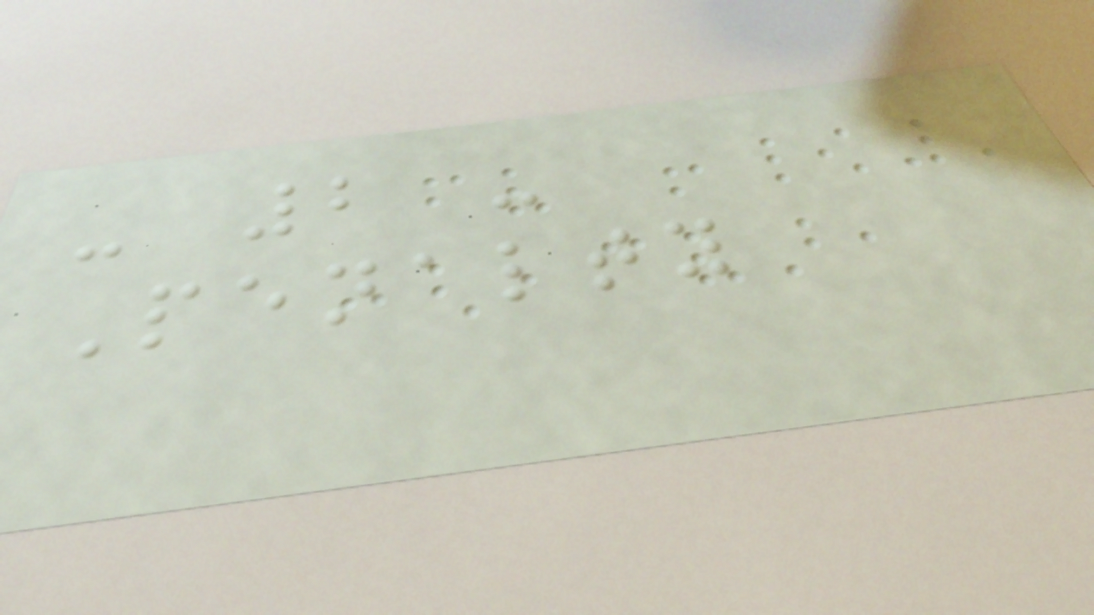- 2 -
Penalty
